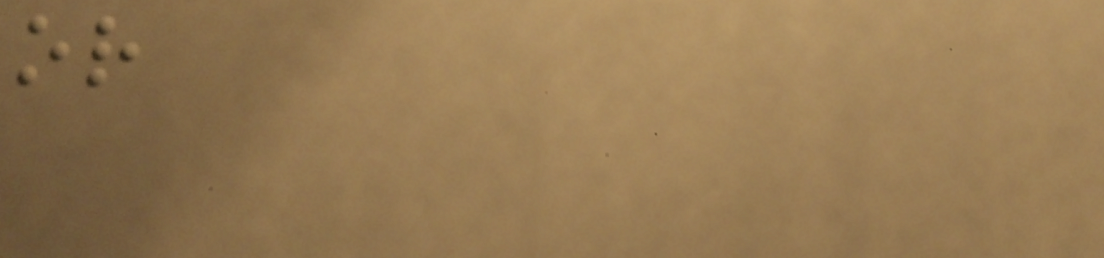or
